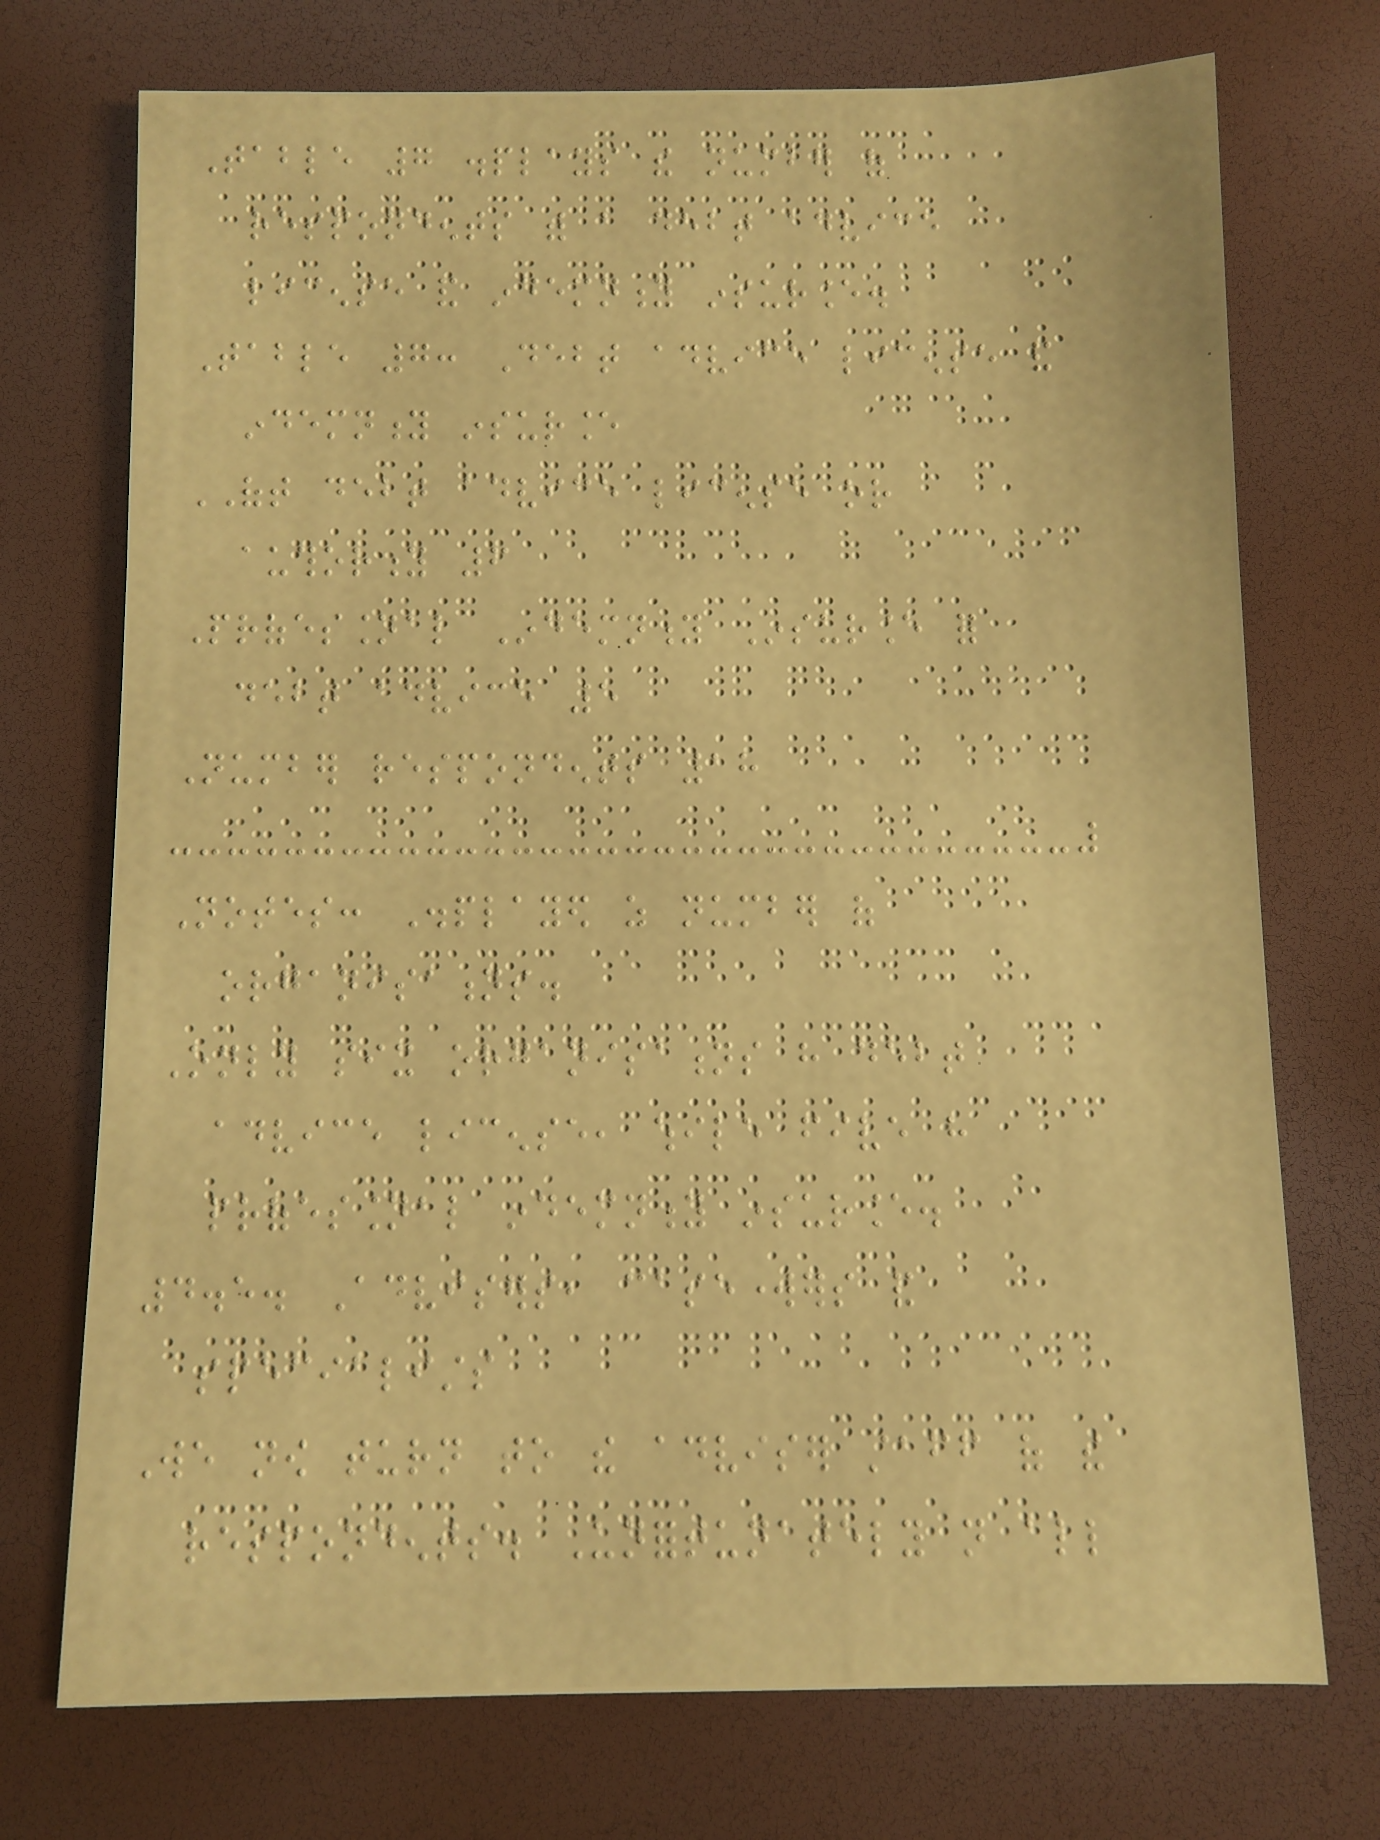Table 7 displays the number of
respondents with a debt advice
license and indemnity insurance.
Table 7: Debt advice license and
indemnity insurance
OFT debt advice license or
authority 6
Professional Indemnity Insurance for
debt advice 5
Number respondents 18
Notes: Displayed as number of
organisations.
Only six organisations have debt
advice license, while five have
professional indemnity insurance.
4.5. Advisers, caseworkers and
specialists
We now turn to the adviser staff of the
respondents. Unfortunately not all
